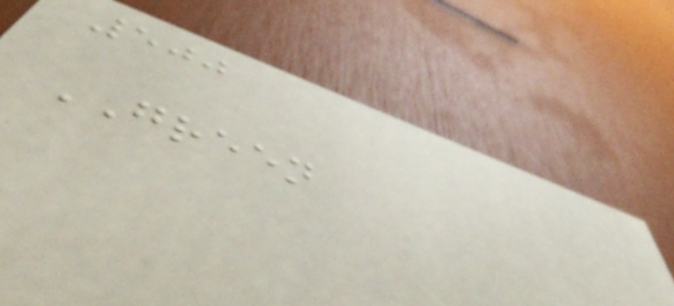500
GREEN
